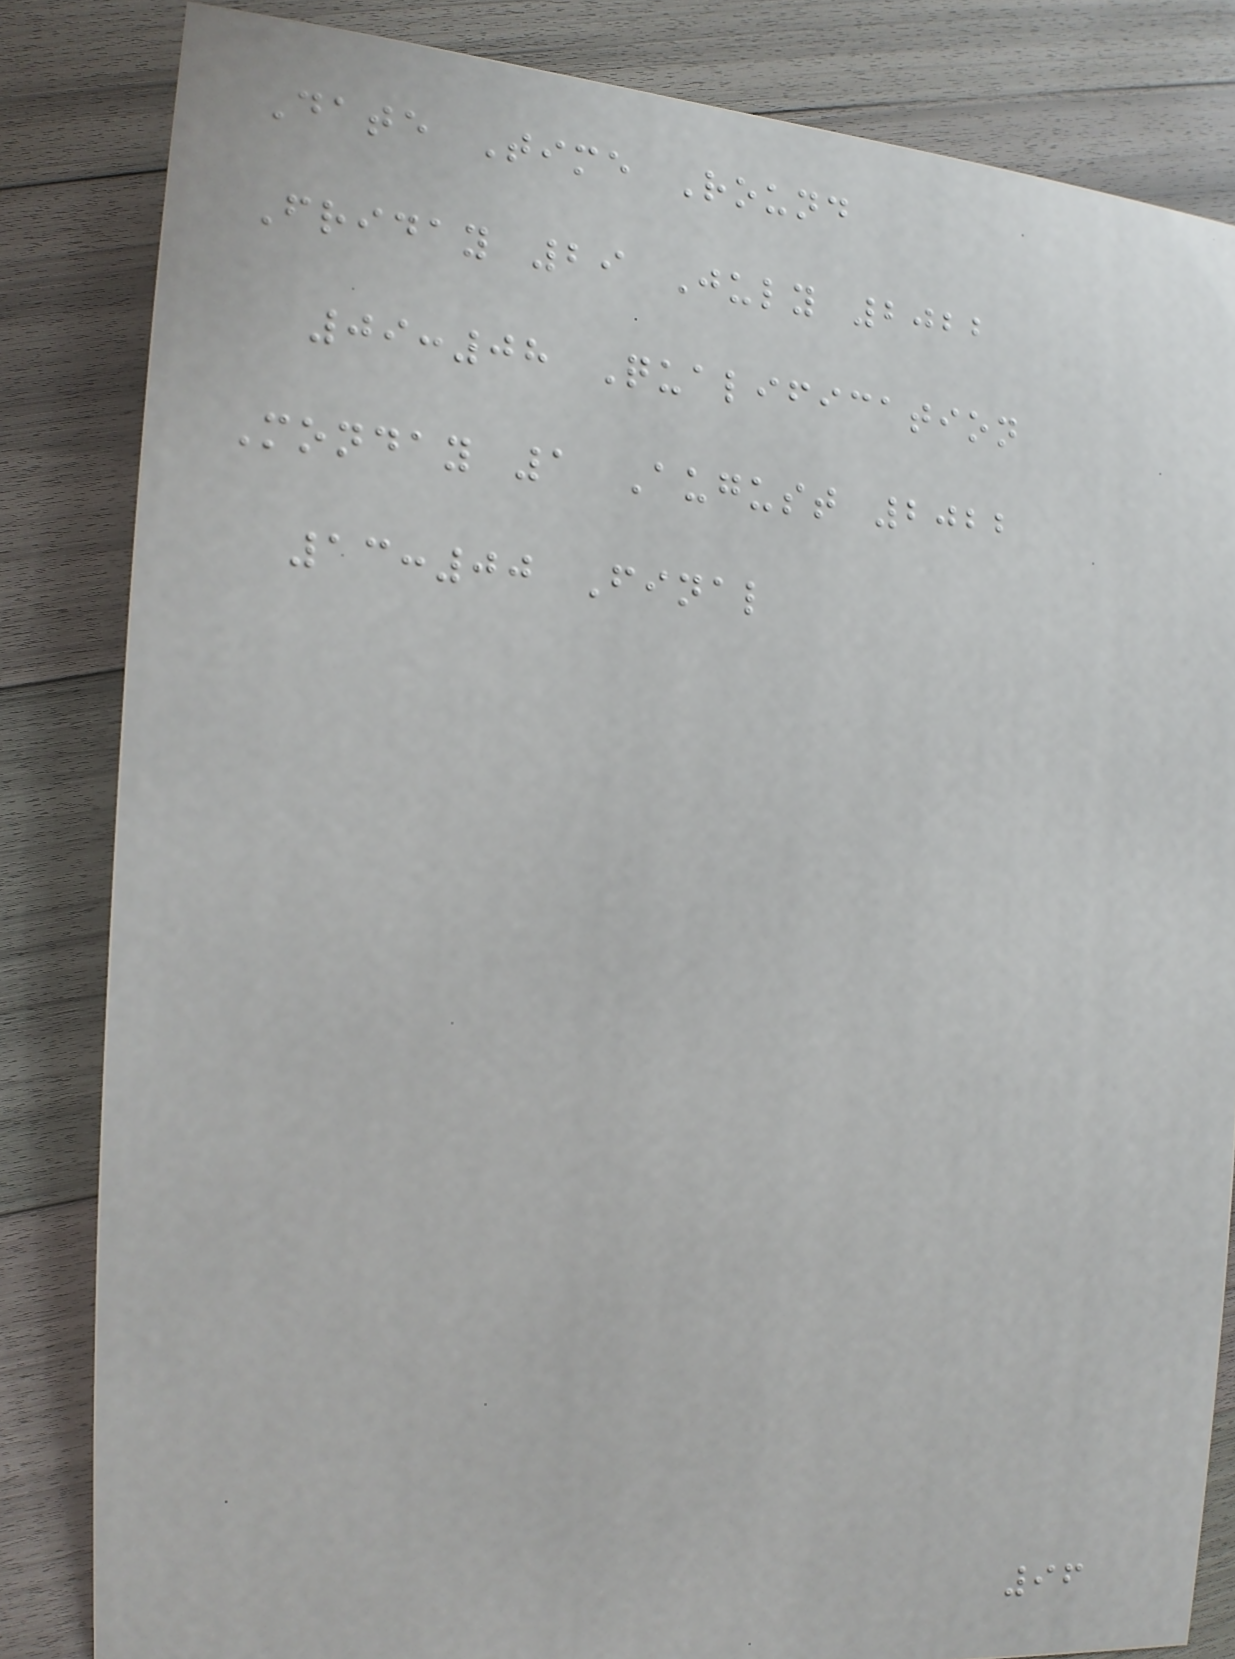Date Time Round
Friday 29 July 2022
09:08 Qualification
Monday 1 August 2022
13:00 Final
96
